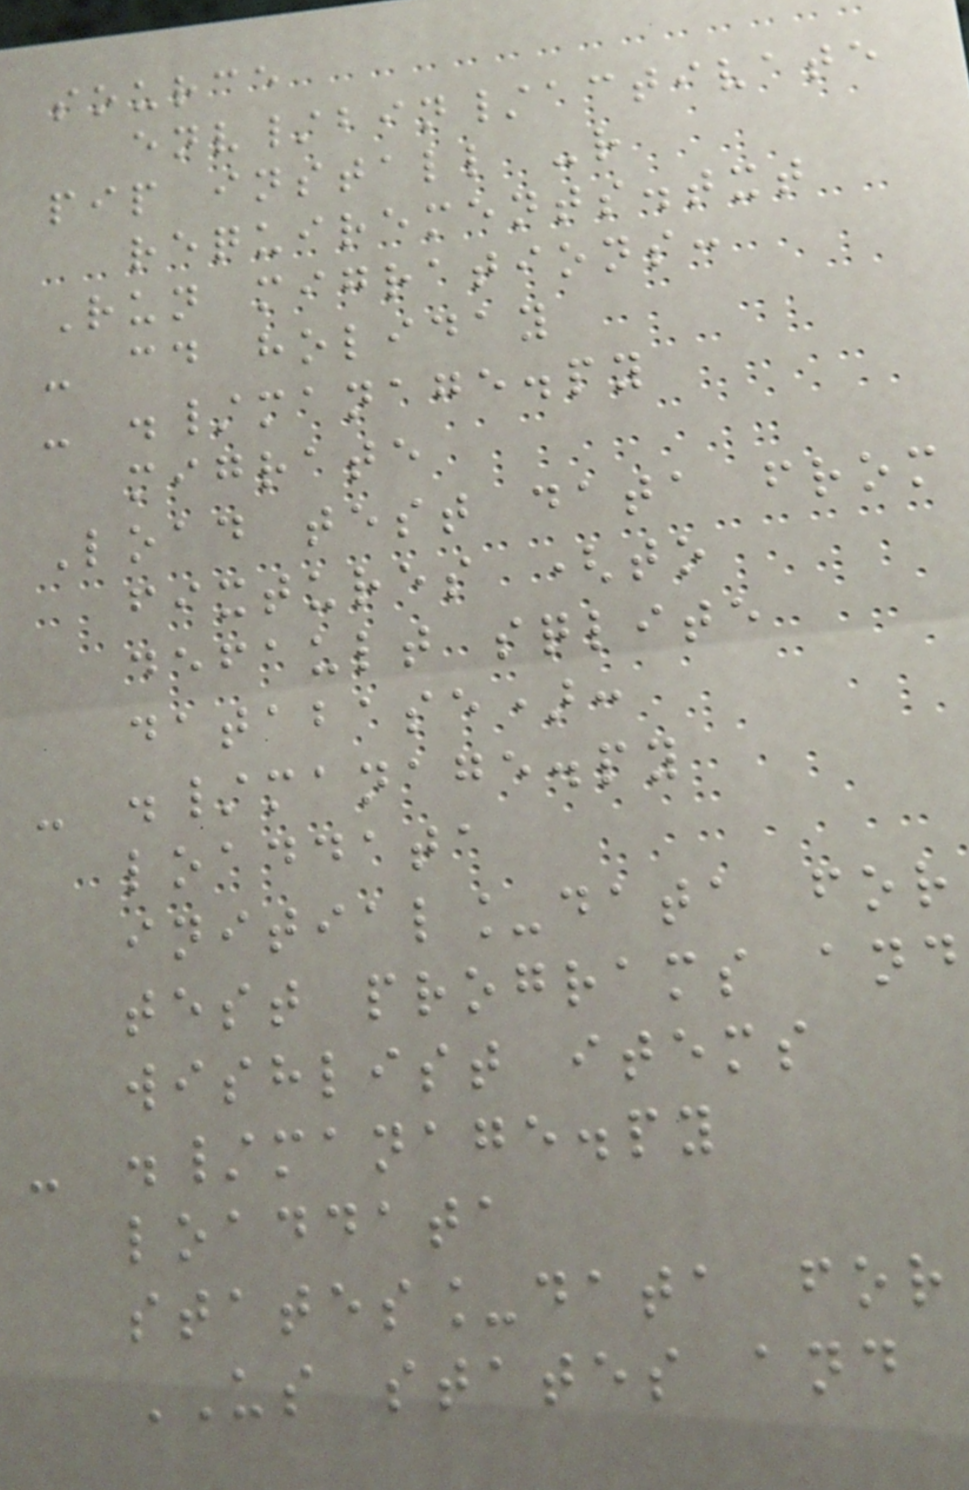source
env/bin/activate
pip install -r
requirements.txt
Run migrations:
- cd holiday
- ./manage.py
migrate
Load test data from
fixtures (to
default sqlite
database):
- ./manage.py
loaddata
initial_data for
test programs and
wishlist items
- ./manage.py
loaddata
states_data for
US states and
